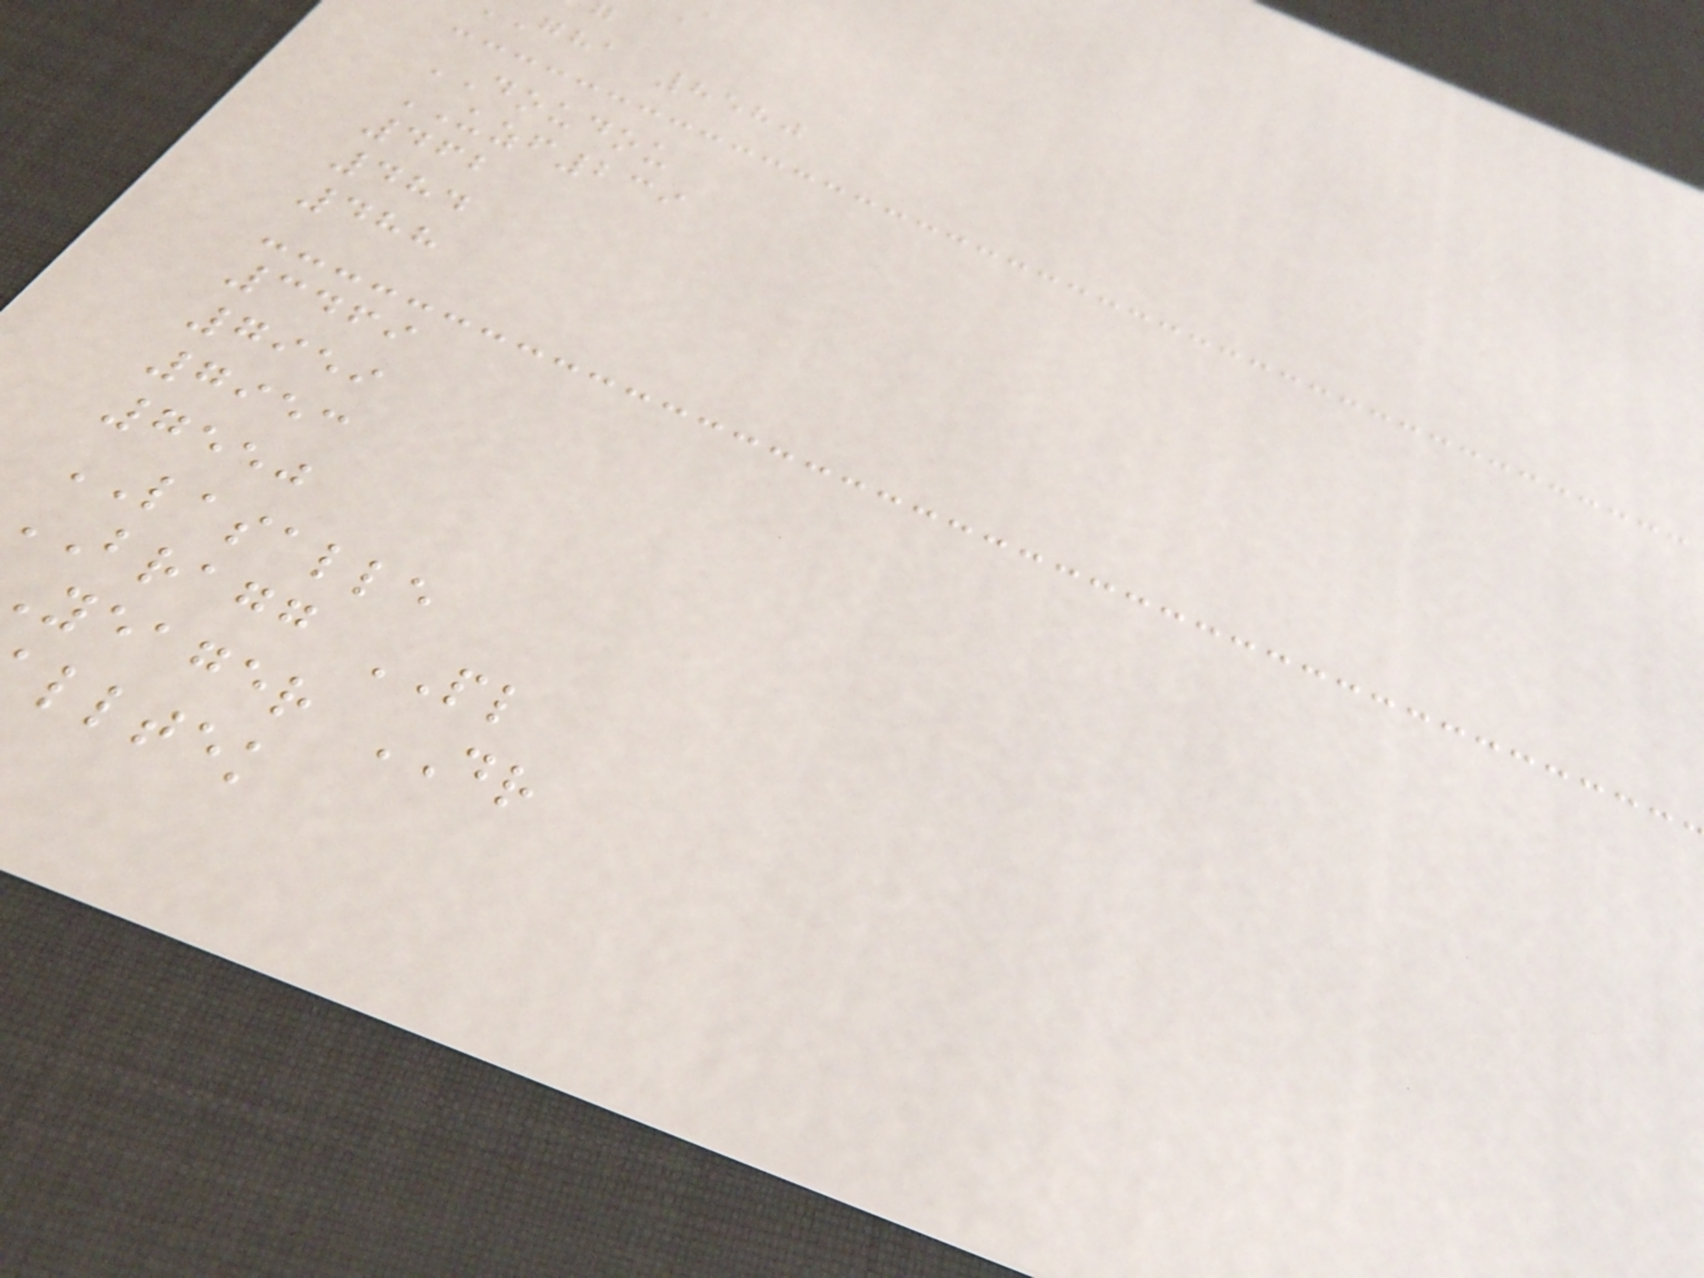gha 8580
DOUDOU
UZF239
462
484
488
3469
7959
7953
7550
LASALLE
BRAGG PL
yeager DR
lltek
